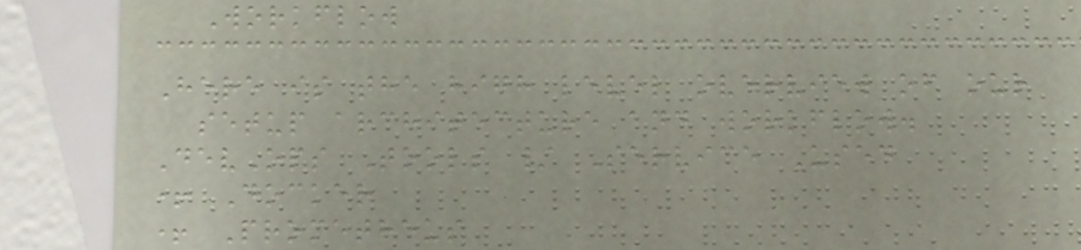Workflow
Here is the high level overview of our
setup architecture and workflow.
DevOps Tools / Service Used
+ Docker
+ Prometheus
